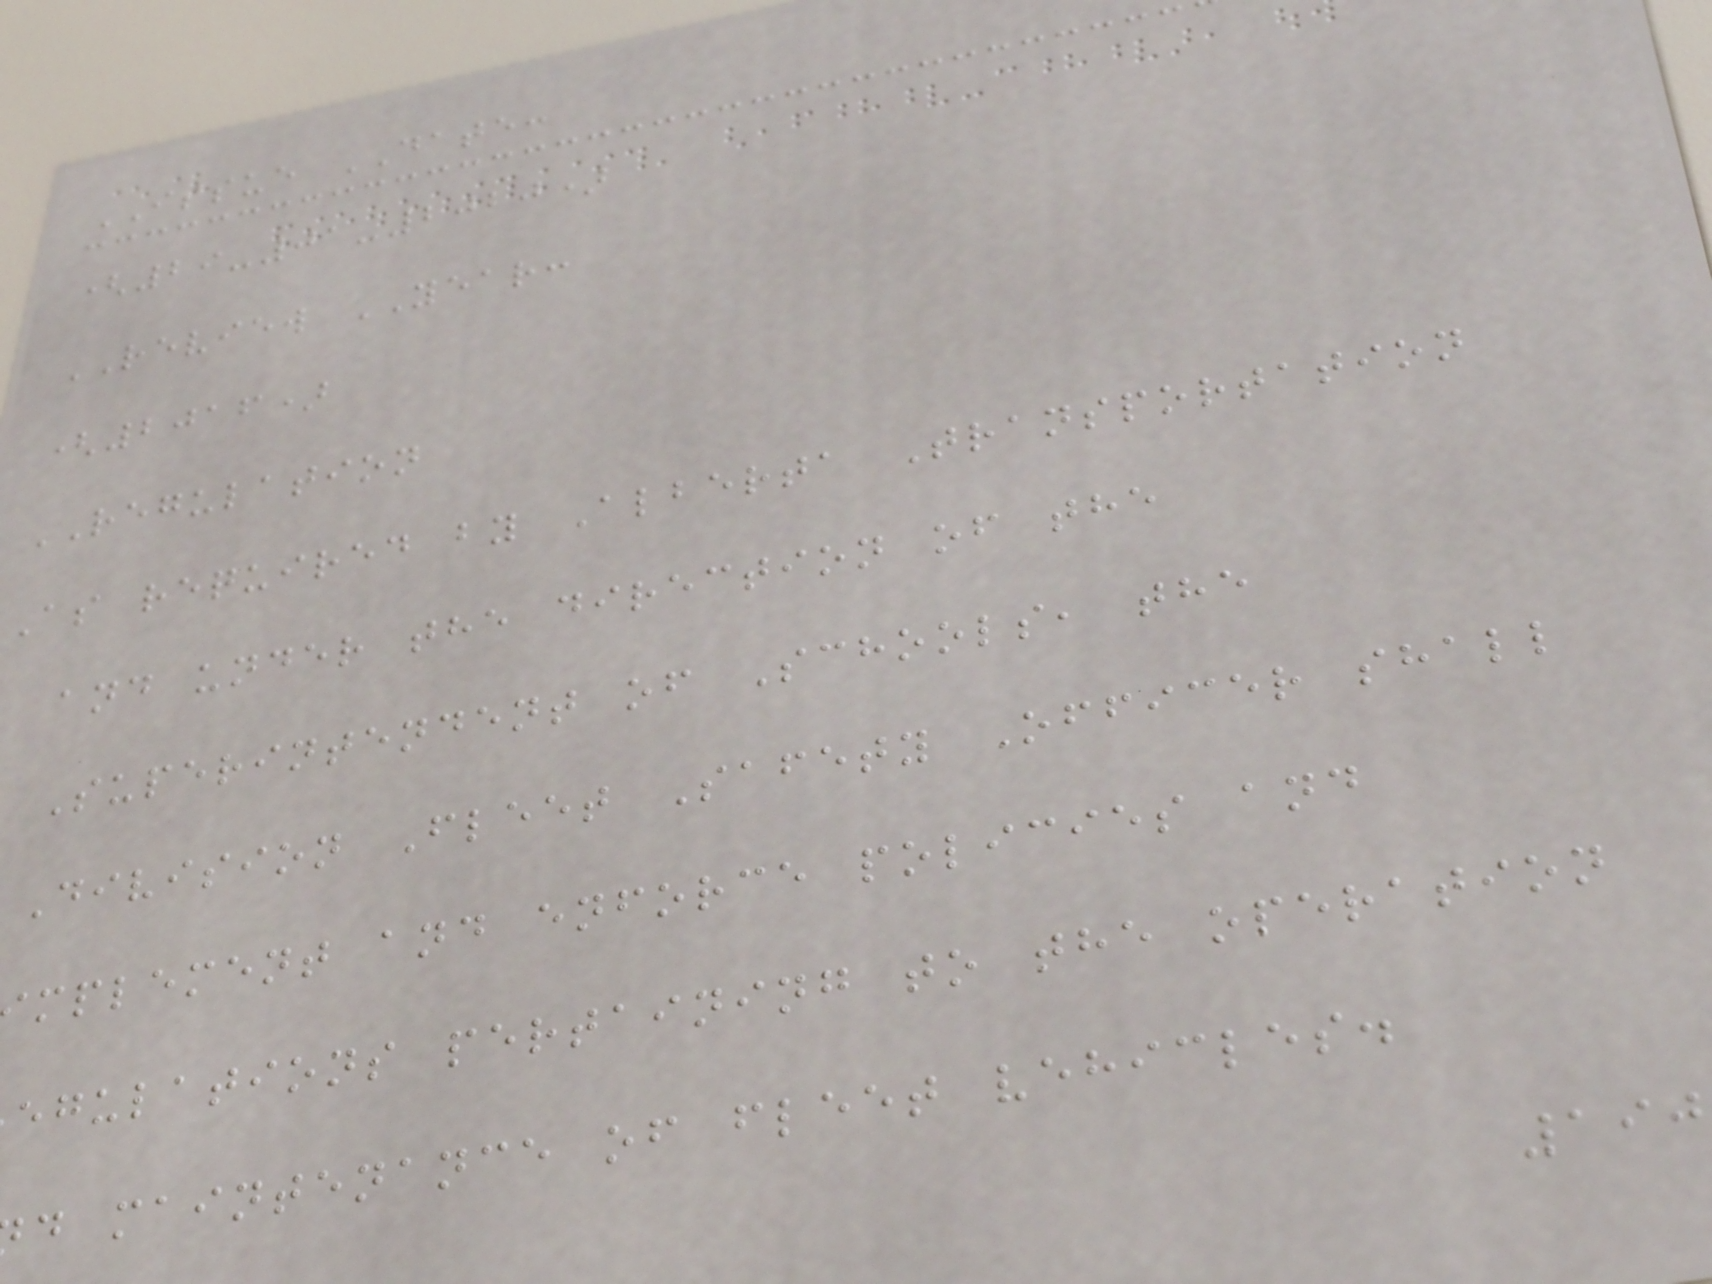ISSUE DATE:
(29-01-2020)
REVIEW YEAR:
(2016)
REGULATION
As required by Alberta Transportation
and under the direction of the
Superintendent of Schools, the
Division Fleet Safety Officer shall
mplement and enforce policies and
egulations pertaining to the operation
d maintenance of fleet vehicles.
190
